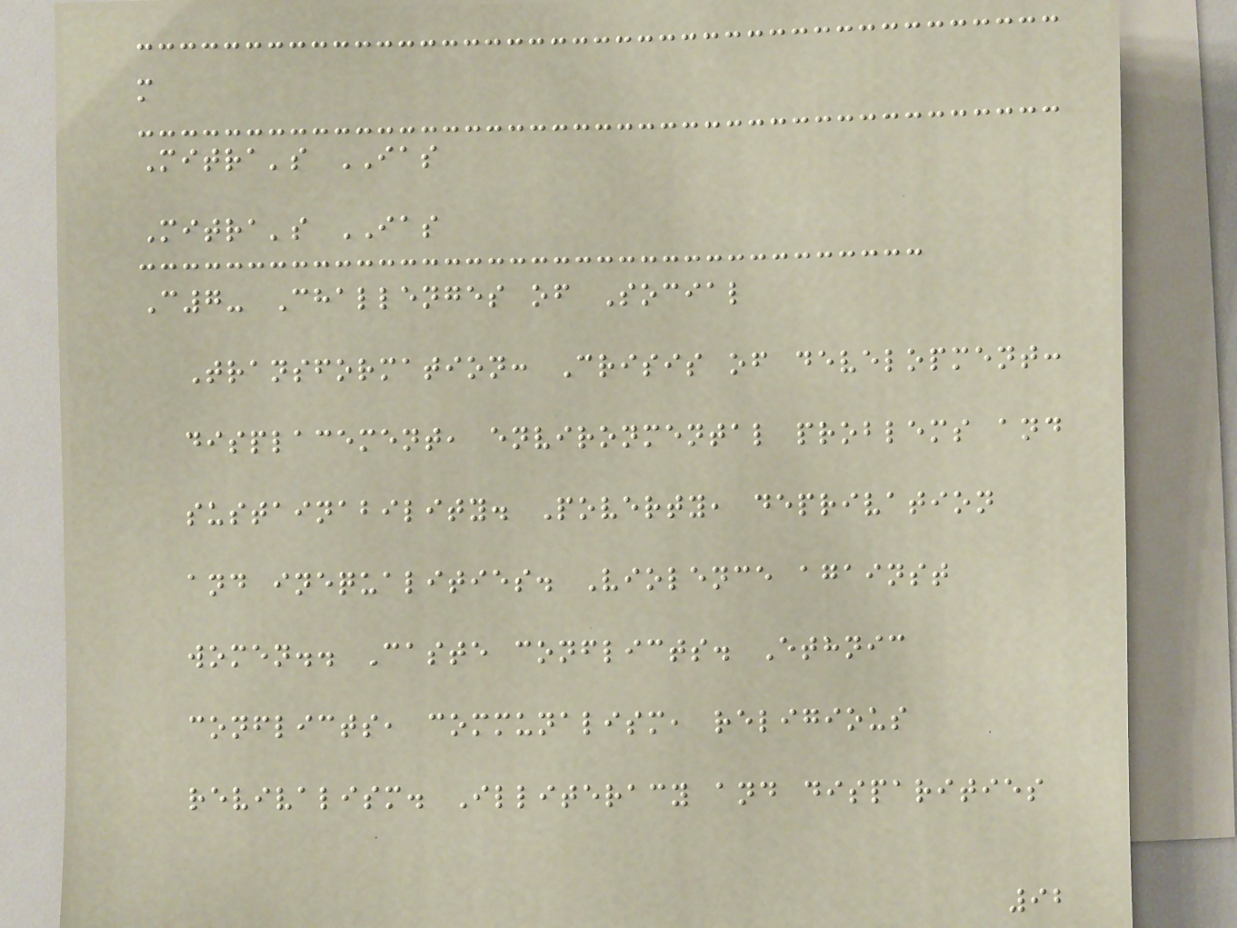m
Mitra's IAS
Mitra's IAS
C7- Challenges of Social
Transformation: Crisis of development:
displacement, environmental problems and
sustainability. Poverty, deprivation
and inequalities. Violence against
women.. Caste conflicts. Ethnic
conflicts, communalism, religious
revivalism. Illiteracy and disparities
92
